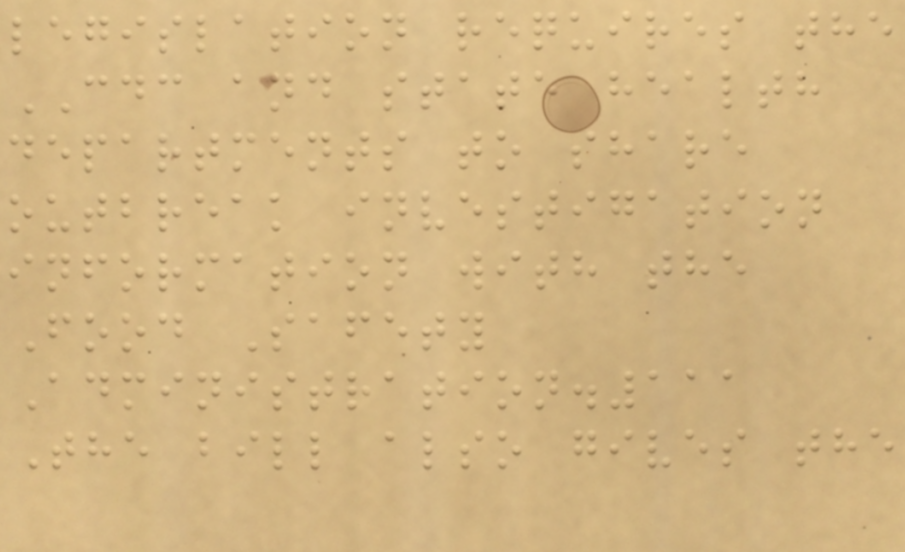legislation requires the
CDC and state health
departments to share
outbreak investigation
information with the
Food Safety
Administration.111
The bill also gives the
